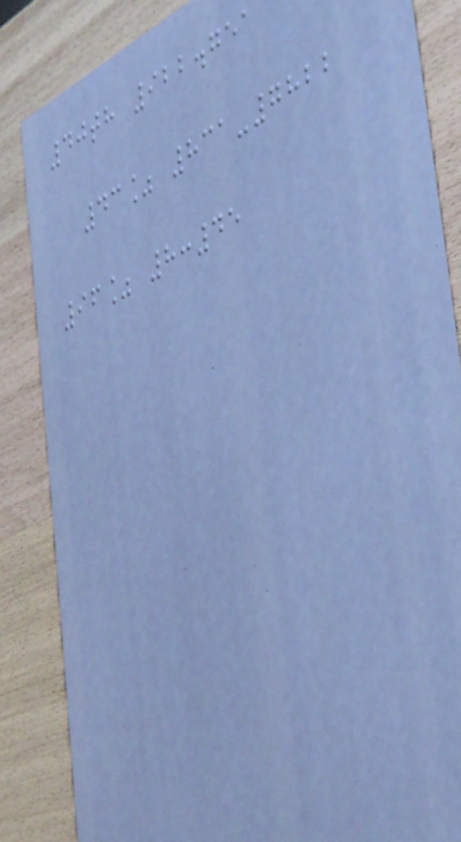40th 922.751
43% 831-7822
96% 8:45
